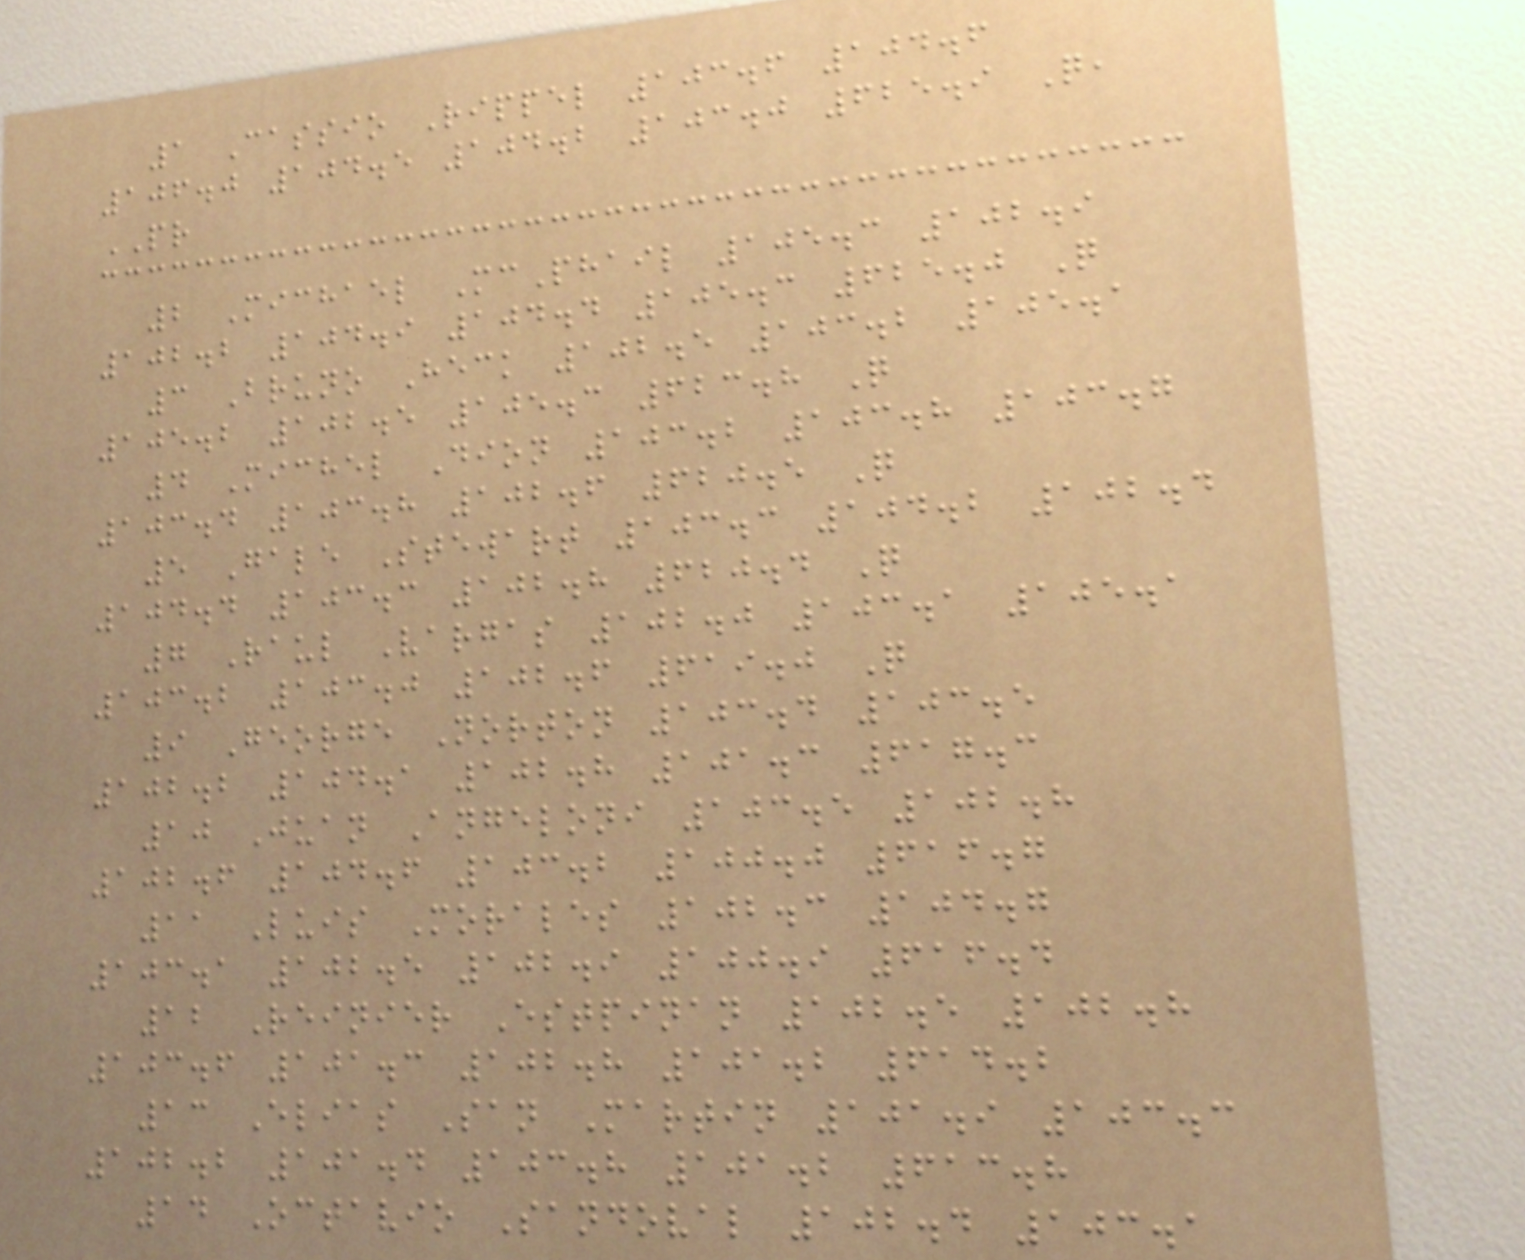1 Cassio Rippel 103.6 104.6
106.0 104.5 104.2 103.0 625.9 Q,
PR
2 Michael McPhail 105.3 102.9
102.2 104.9 104.4 105.3 625.0 Q
3 Bruno Heck 102.5 103.2 105.1
105.2 102.5 105.3 623.8 Q
4 Michel Dion 103.2 103.8 103.7
103.4 103.8 102.6 620.5 Q
5 Gale Stewart 103.3 104.2 102.4
104.4 103.3 102.8 620.4 Q
7 Raul Vargas 102.0 103.1 105.1
103.2 103.0 102.6 619.0 Q
9 George Norton 103.4 103.5
102.2 104.1 102.8 101.3 617.3
10 Juan Angeloni 103.5 102.8
102.6 104.6 103.2 100.0 616.7
11 Luis Morales 102.3 104.7
103.1 102.5 102.9 100.9 616.4
12 Reinier Estpinan 102.5 102.8
103.6 101.3 102.8 101.2 614.2
13 Elias San Martin 101.9 103.3
102.2 101.4 103.8 101.2 613.8
14 Octavio Sandoval 102.4 103.1
